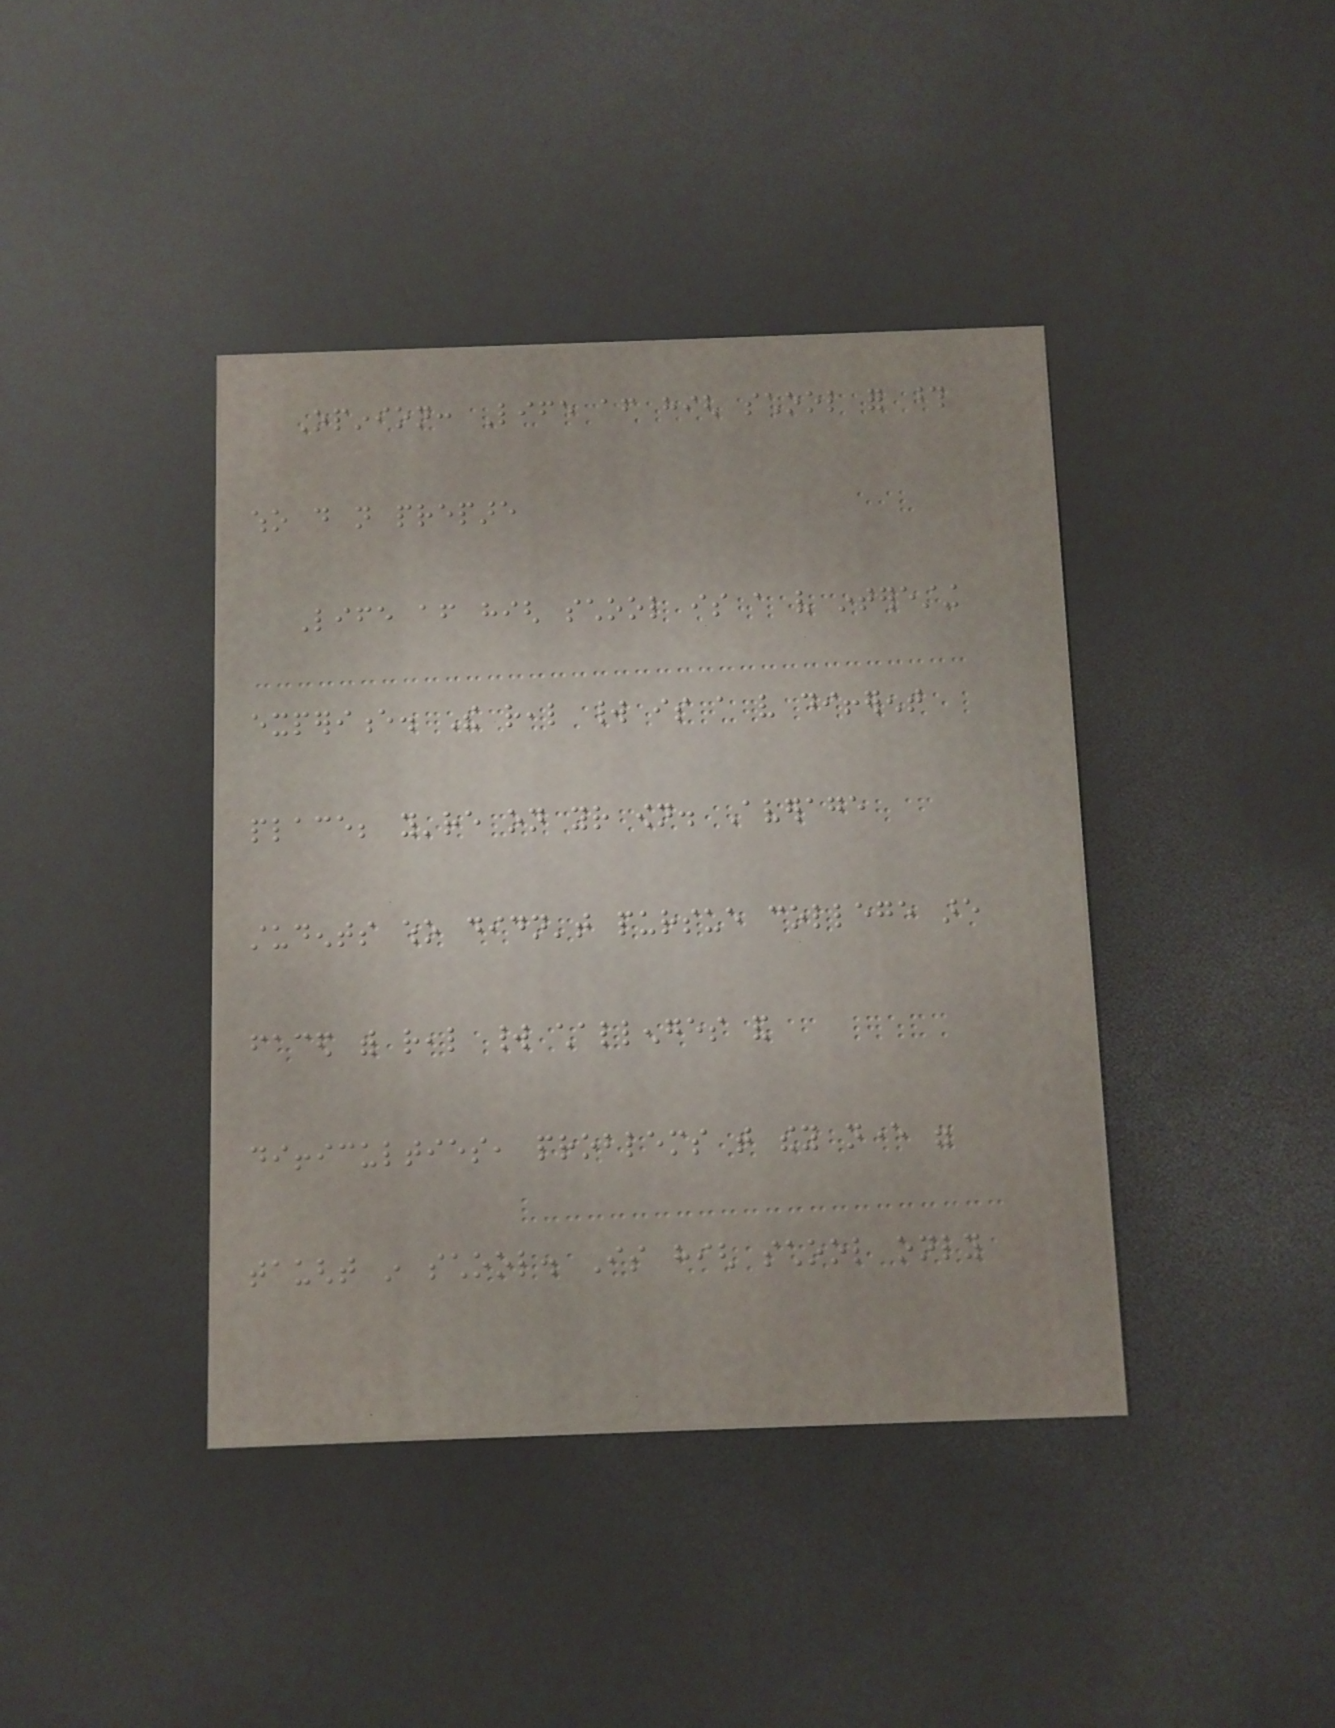Opinion: Life after high school for those
who do not prepare
Life after high school is a very interesting
experience. The real world is a very different
place; you're on your own. Average
students who didn't pursue college are
faced with real world challenges and
difficulties, problems that they never were
taught in school. Is high school only
